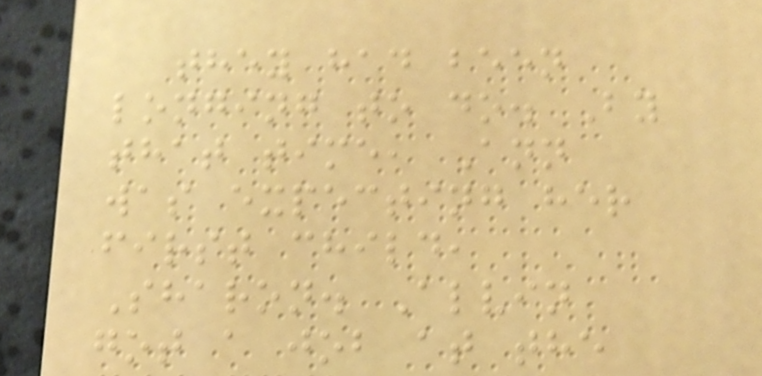they had been
longing to do. By
that time, Ann
was expecting her
first child,
Sharon. Alvin
got a job at the
